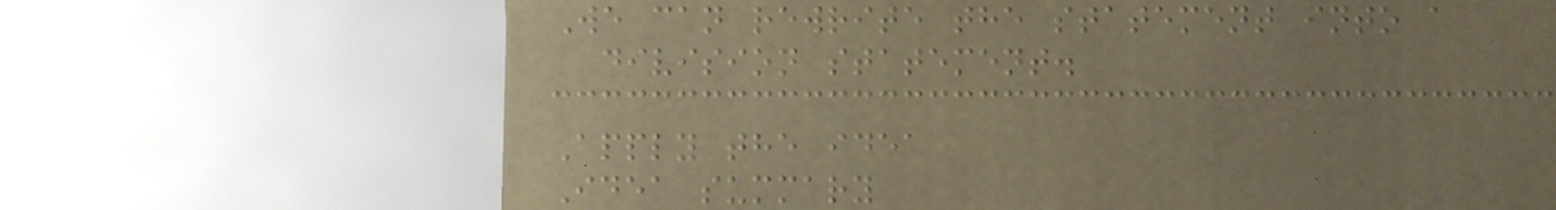We can rewrite the statement into a
division statement.
Apply the idea
Idea summary
